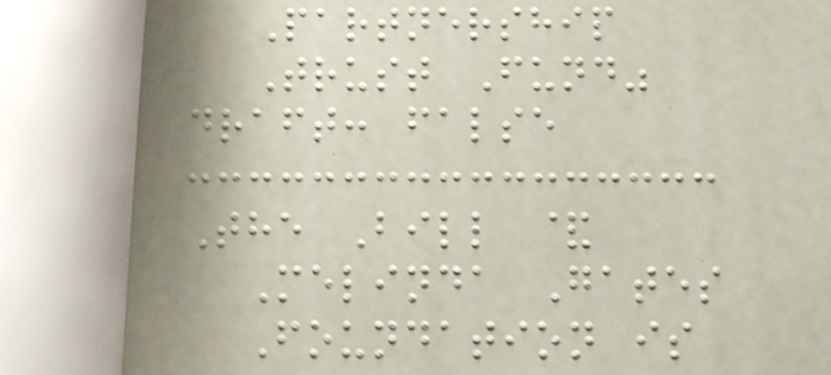Partnership
Trust Fund"
draft: false
The Bill &
Melinda Gates
Foundation is
